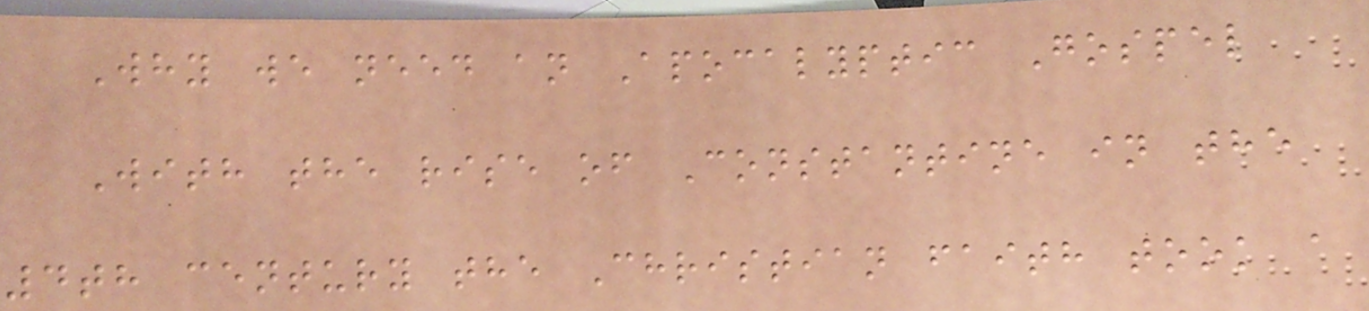Why we need an Apocalyptic Gospel
With the rise of Constantine in the
4th century the Christian faith took a
